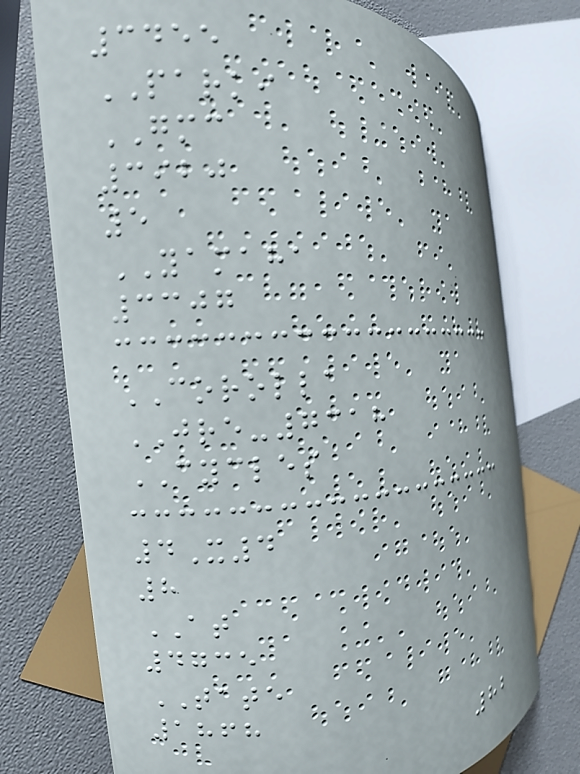3455
PARKI
GMC
3920
5
YAMAHA
3307
COROLLA
JRE-7318
CYCLES
4X4
8
AT
4735
TATE
1868
82
